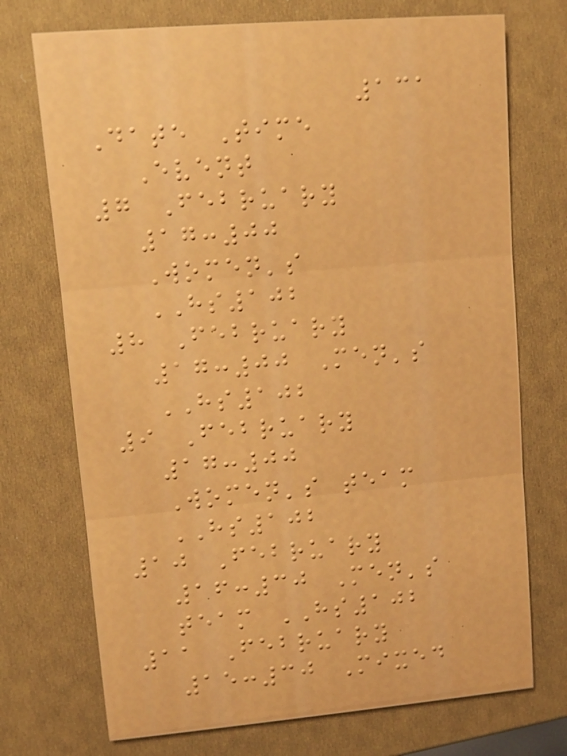131
Date Time
Event
7 February
17:00
Women's
HS102
8 February
17:00 Men's
HS102
9 February
17:00
Women's team
HS102
10 February
16:30 Men's
team HS102
11 February
15:30 Mixed
